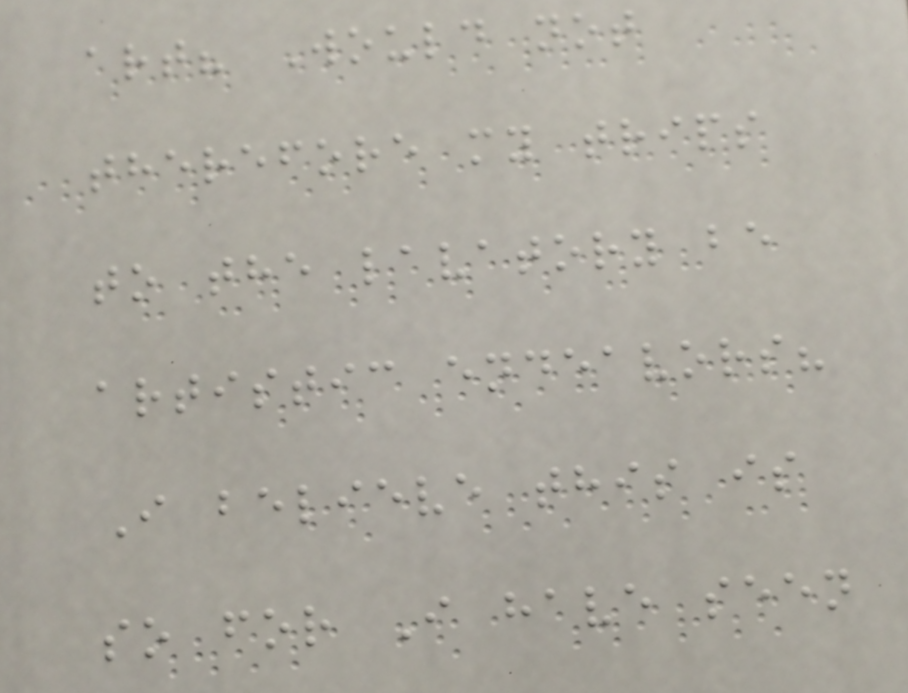art? Would not
therefore my trips
to the lavatory be
artistic endeavors?
I believe this is
so for I have seen
